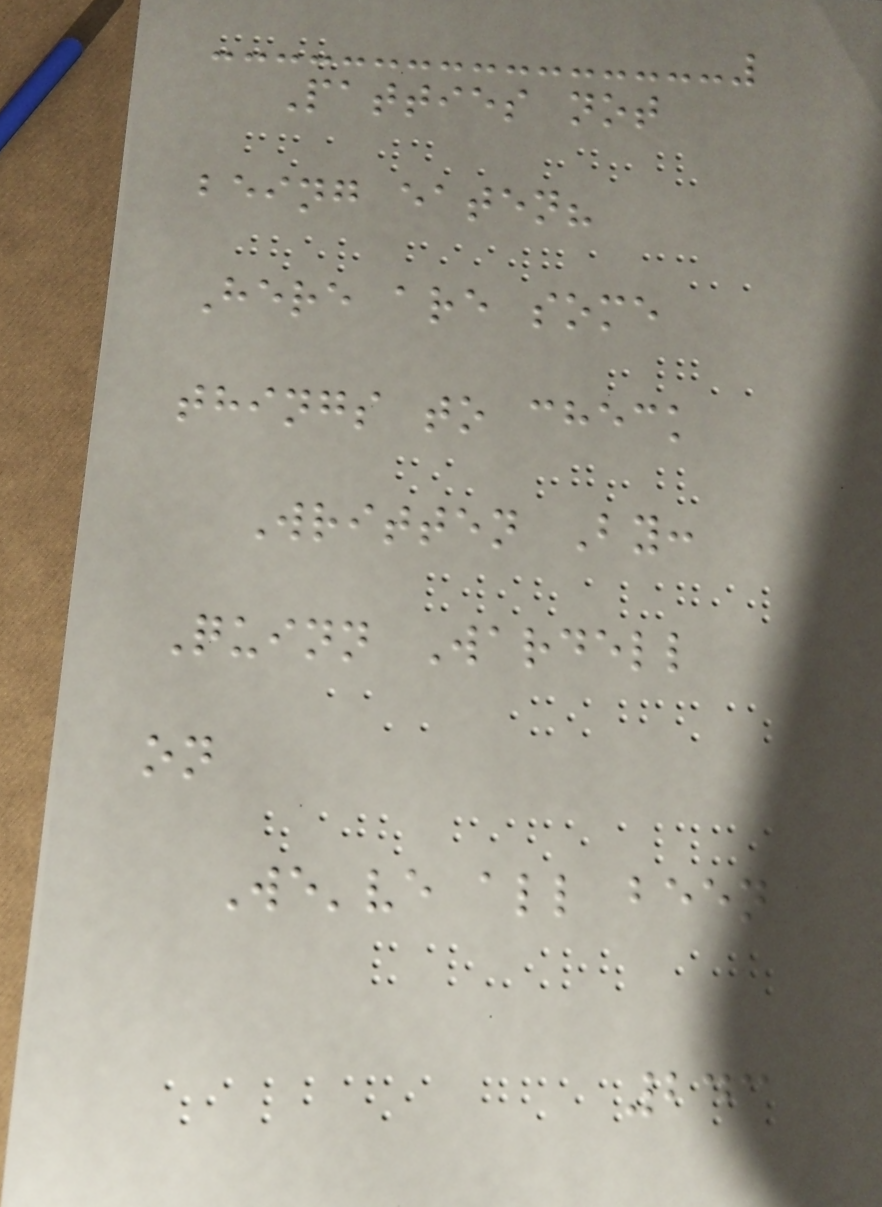Patties not
being eaten?
Here are some
things to check
Written By:
Quinn Wardell
on
We've all been
243
